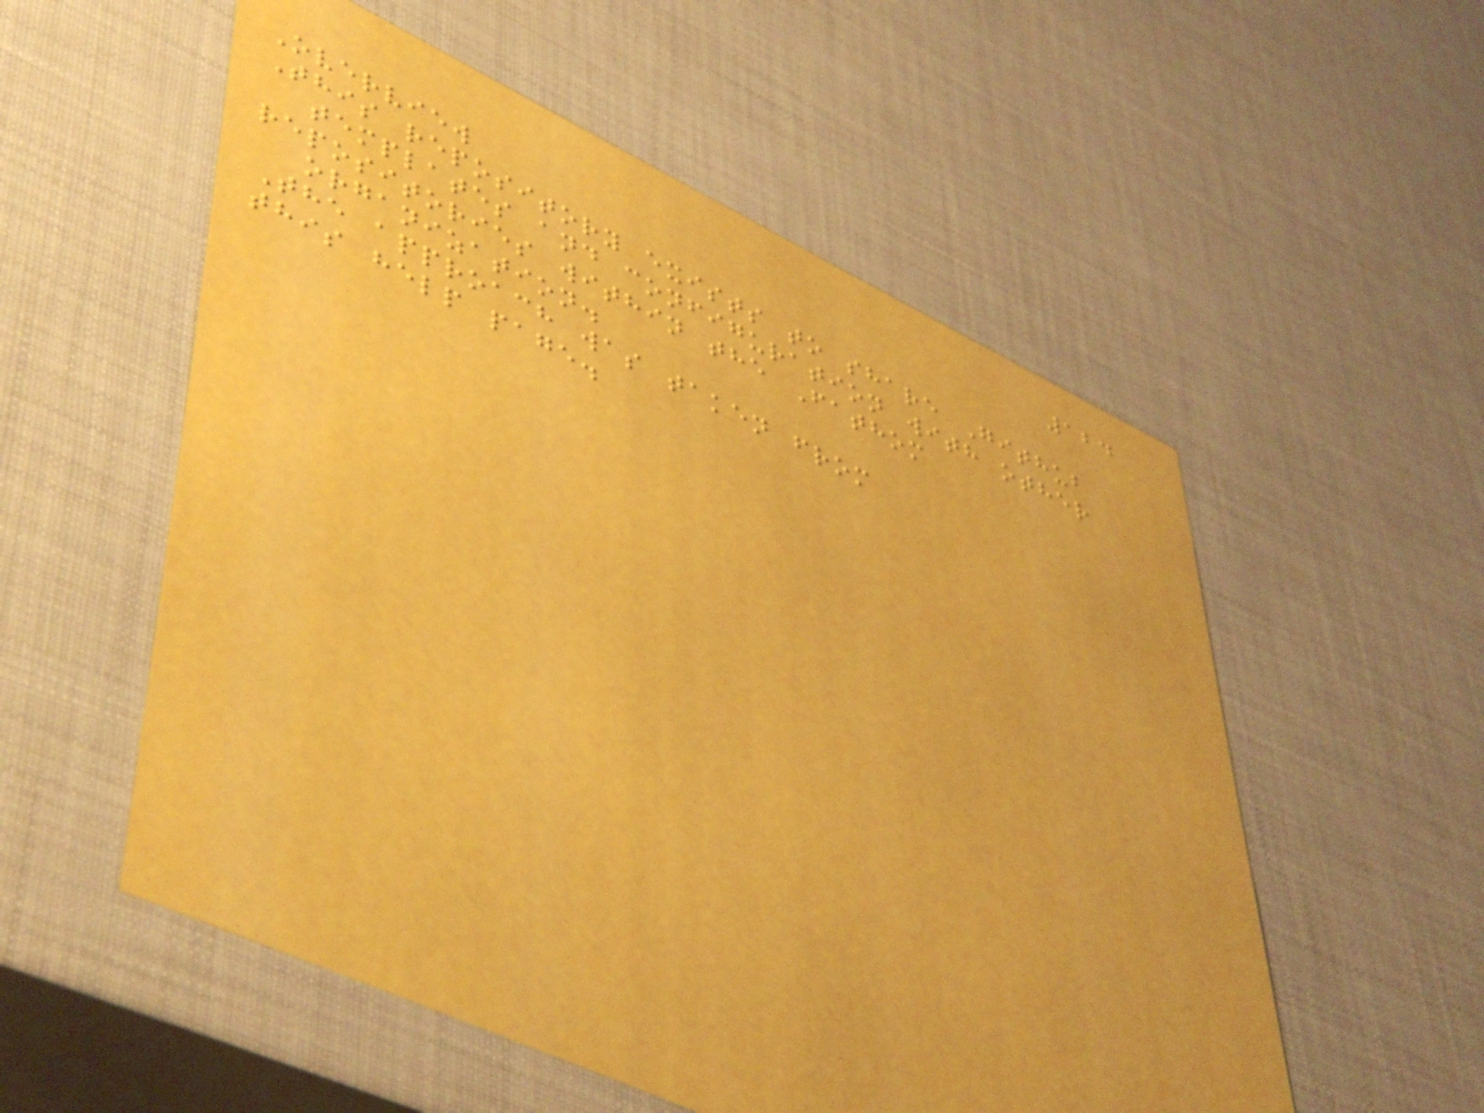124
Overview
This repository exists to share Github
templates and configuration with other
repositories within the Fathom
organization.
The approach was taken from
this help page.
